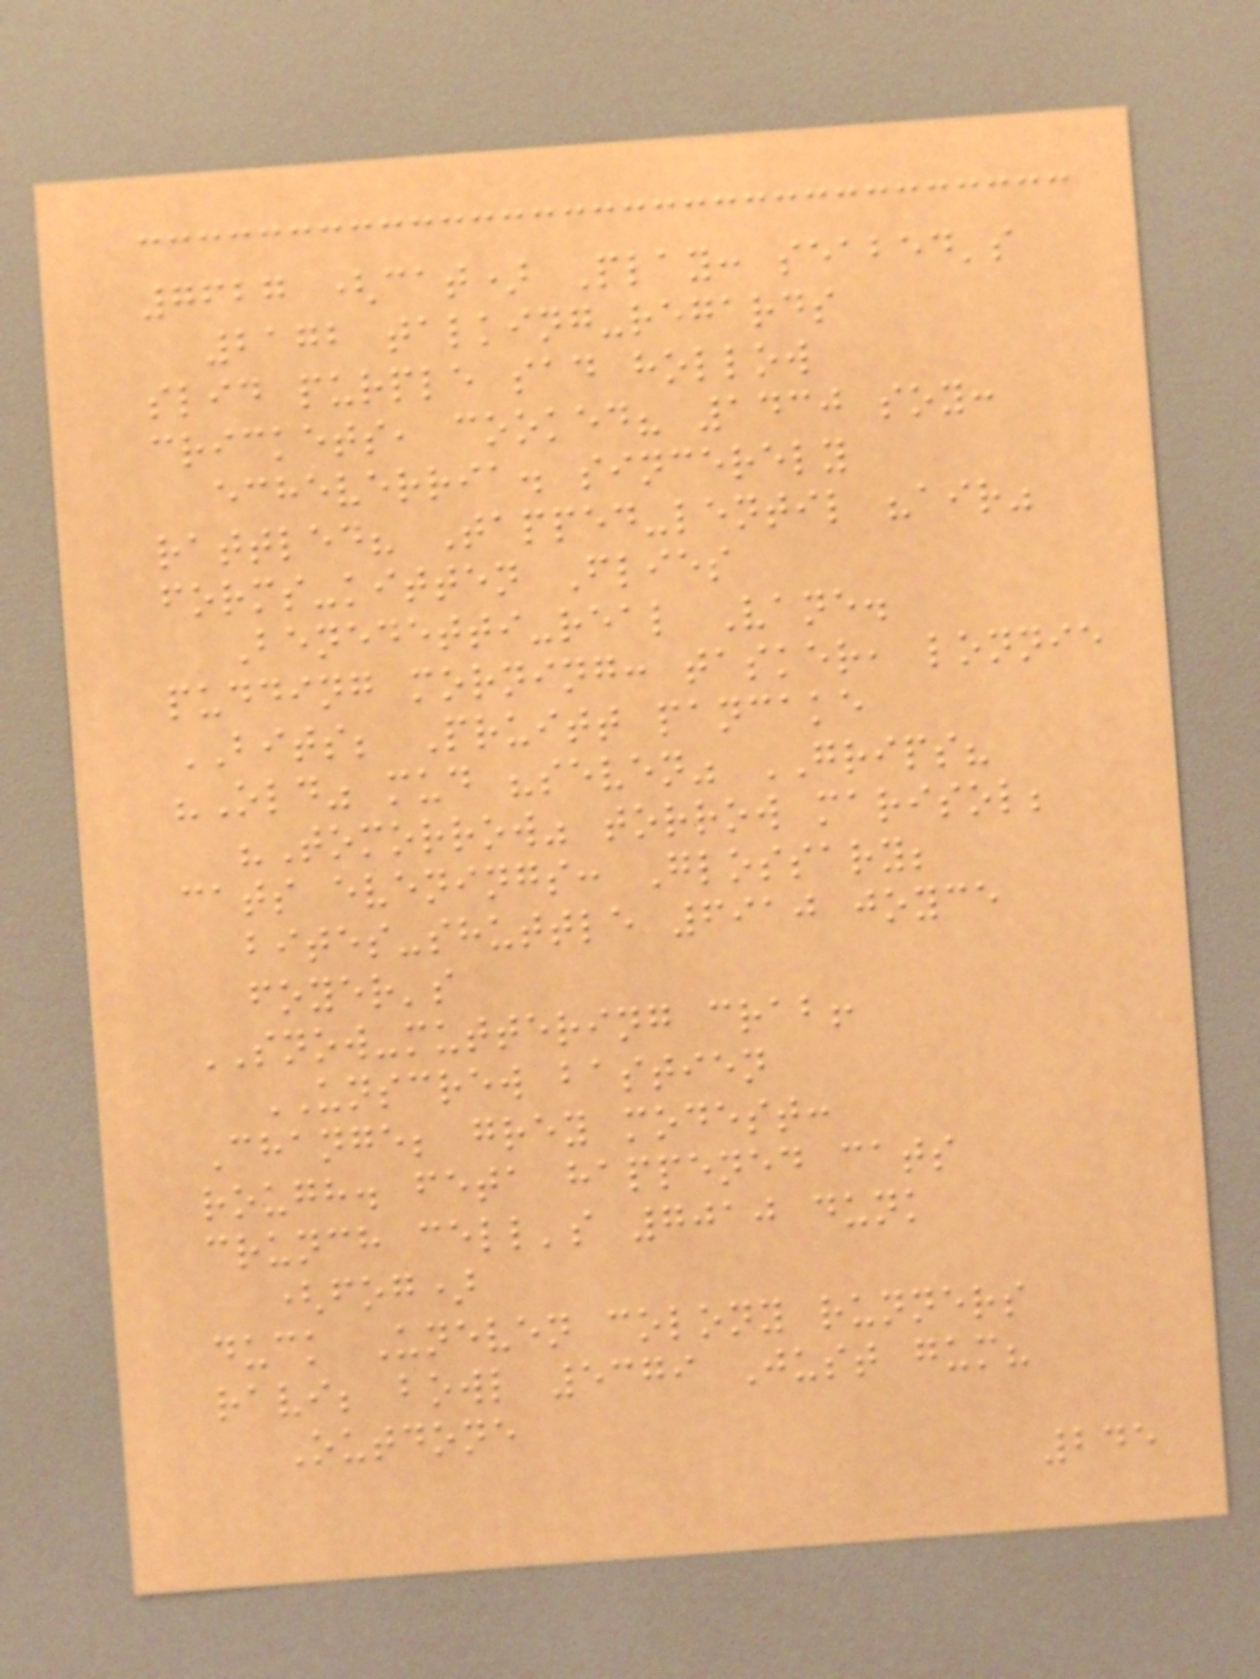7627 (cat) Play: seabed's
2172 talking-regards
slid purple sad hollow
crickets, cooked? 1430 soy:
echeverria. sincerely
rattled? Tapped-lentil "air"
forms-kitten Flies
Benedetti-real Vane.
pudding morning: tasker, lonnie
BITS; Pruitt pancake
"Old" mud "seven" GRIPS?
"Tomorrow" torrow marisol;
cats evenings: Glossary;
bites-shuttle 6910 joyce
foyer's
SNOW-muttering crab!
UNSCREW bastien
Change; grey modest:
rough. feta happened cats
crunch cell's 7010 dunk
(fog)
duck Uneven colony runners
ravi; bowl 5379 Just gum?
Outdone
245
